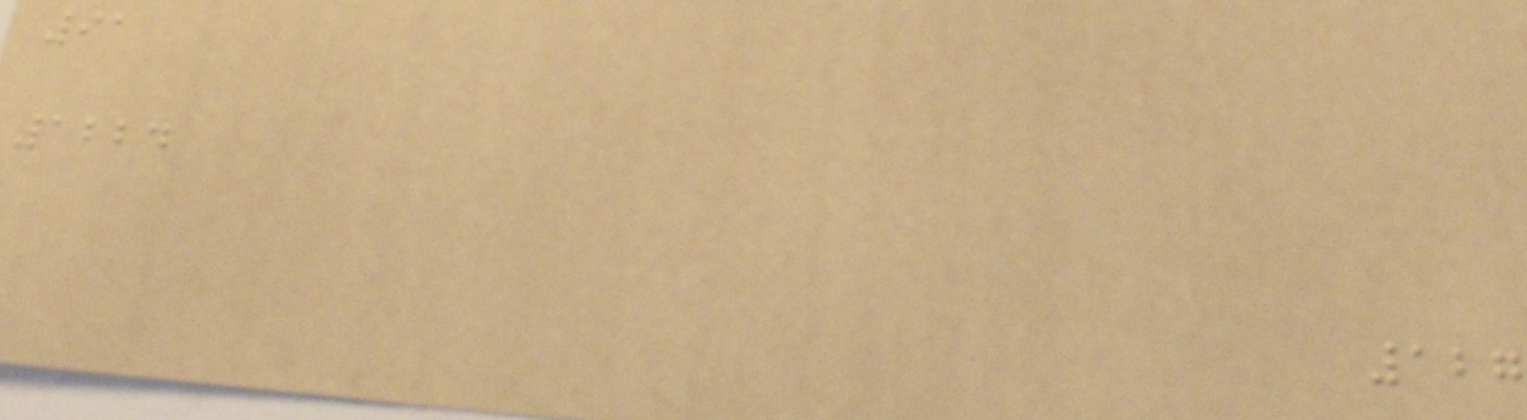91
1224
127
